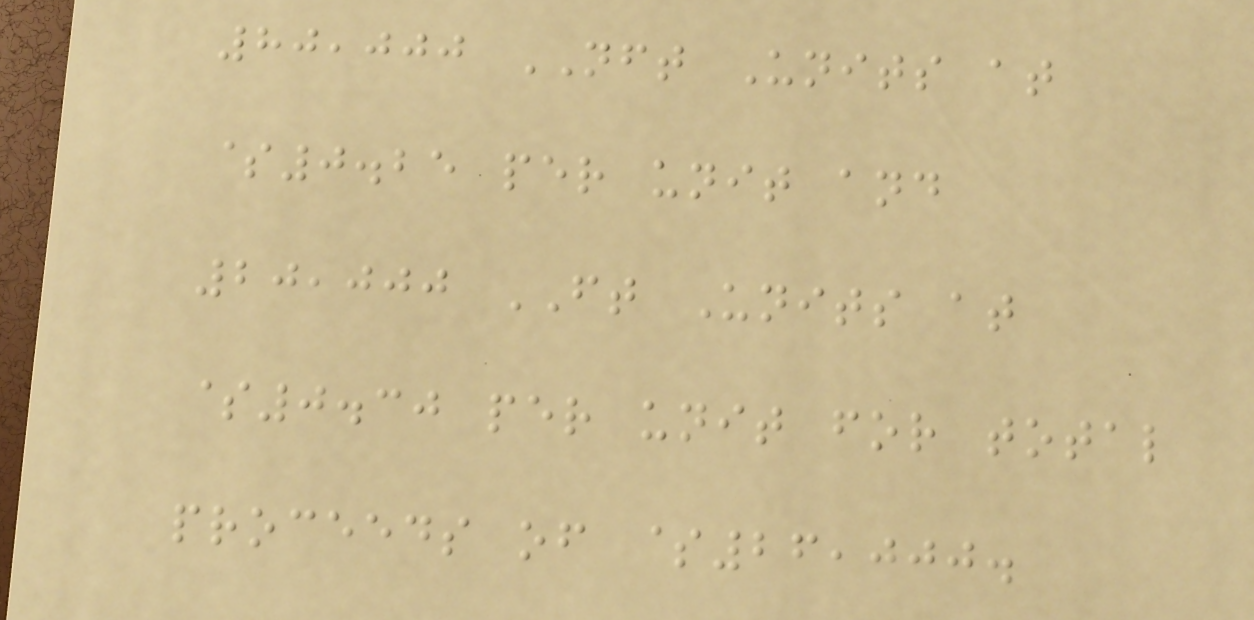80,000 NFT Units at
$0.25 per unit and
20,000 FT Units at
$0.30 per unit for total
proceeds of $26,000.
